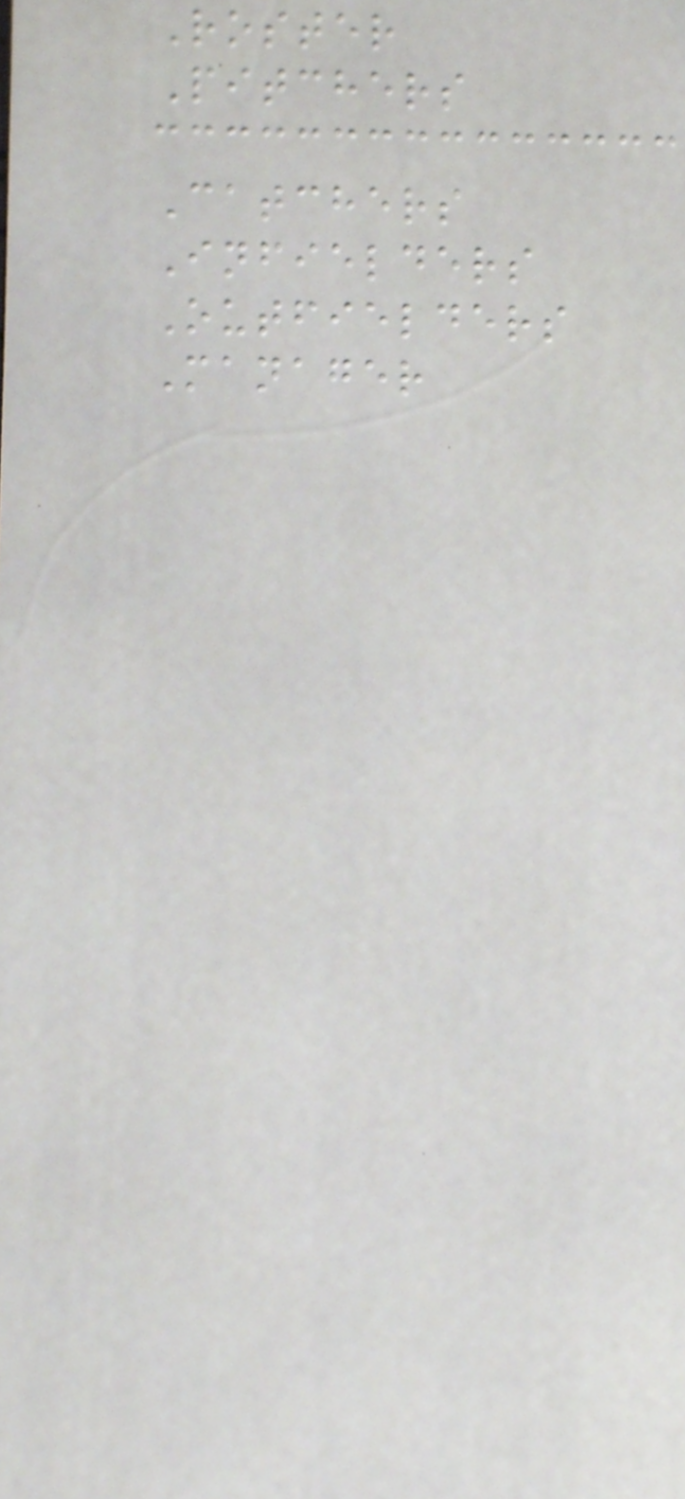Roster
Pitchers
Catchers
Infielders
Outfielders
Manager
